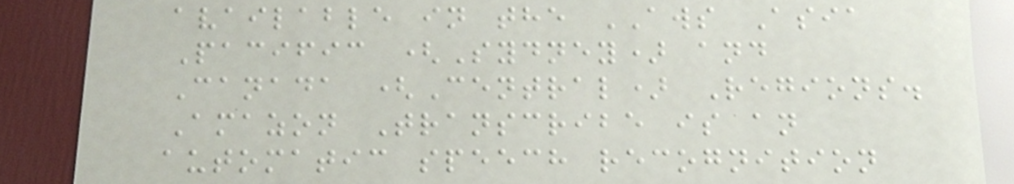available in the AWS Asia
Pacific (Sydney) and
Canada (Central) Regions.
Amazon Transcribe is an
automatic speech recognition
